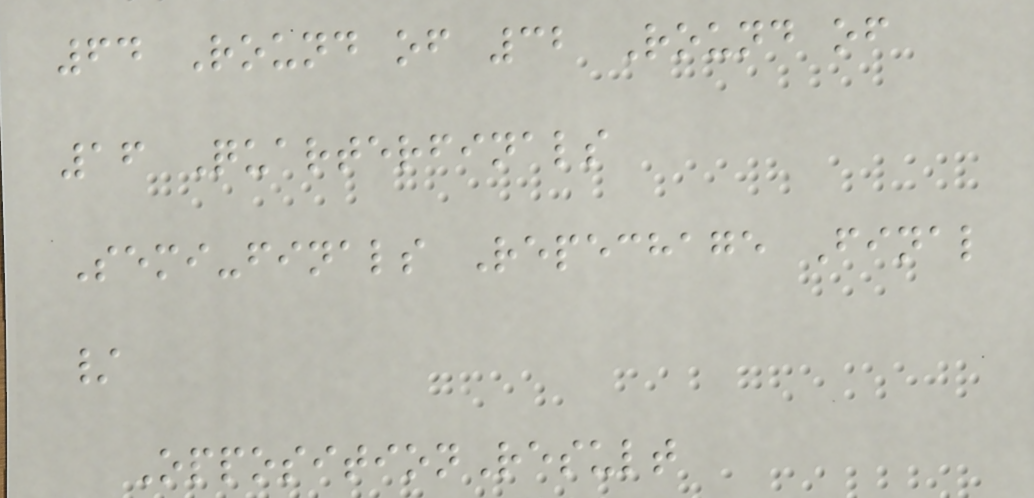64 Round of 32 Round of
16 Quarterfinals
Semi-finals Repechage Final
/
OppositionResult
